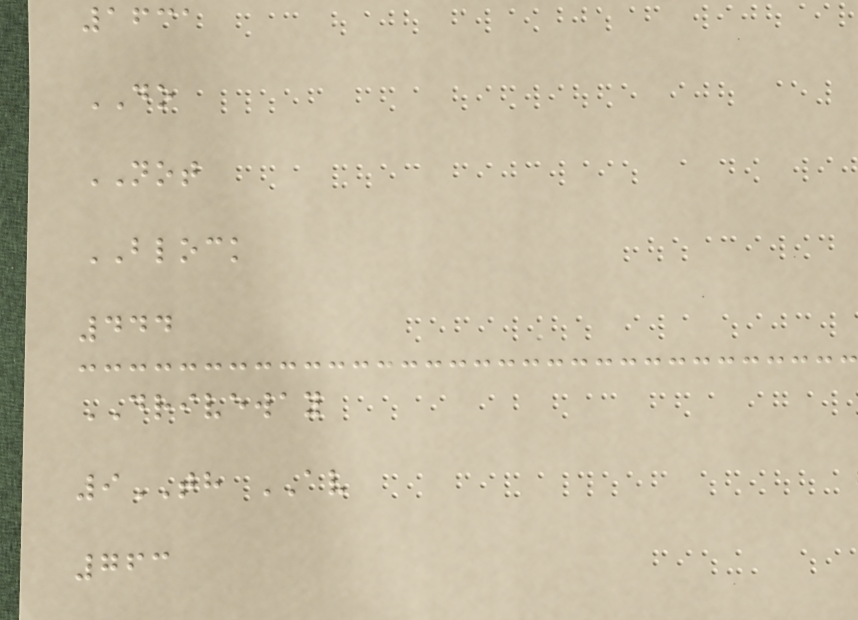1631
DO
NOT
BLOCK
444
DRIVEWAY
9TH AV
763
